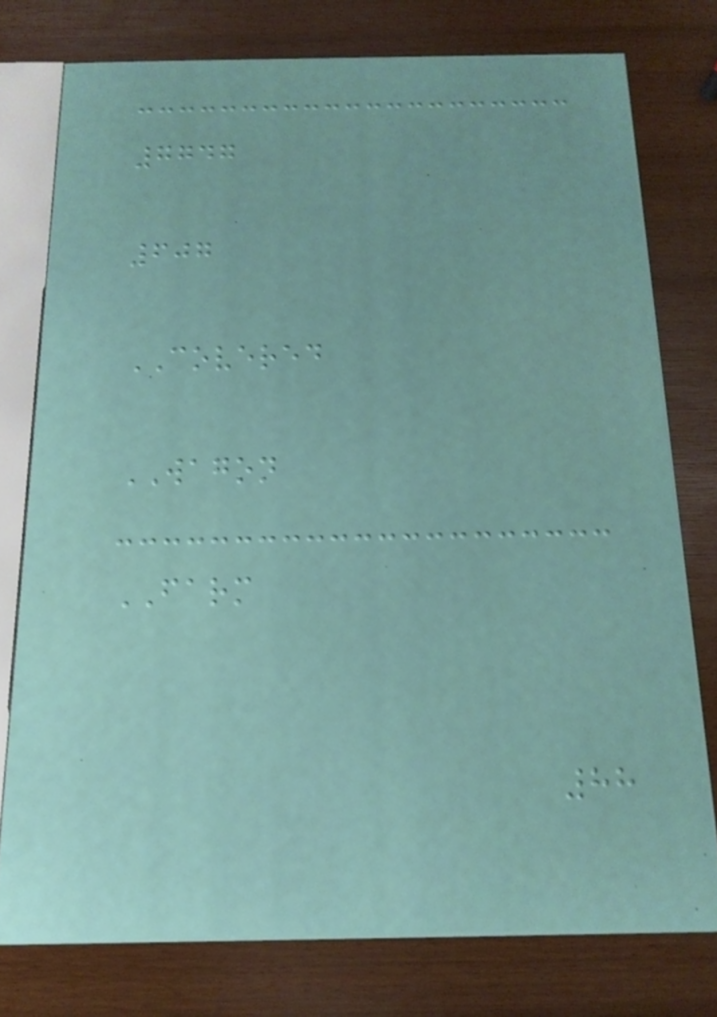7747
607
COVERED
WAGON
FARM
88
